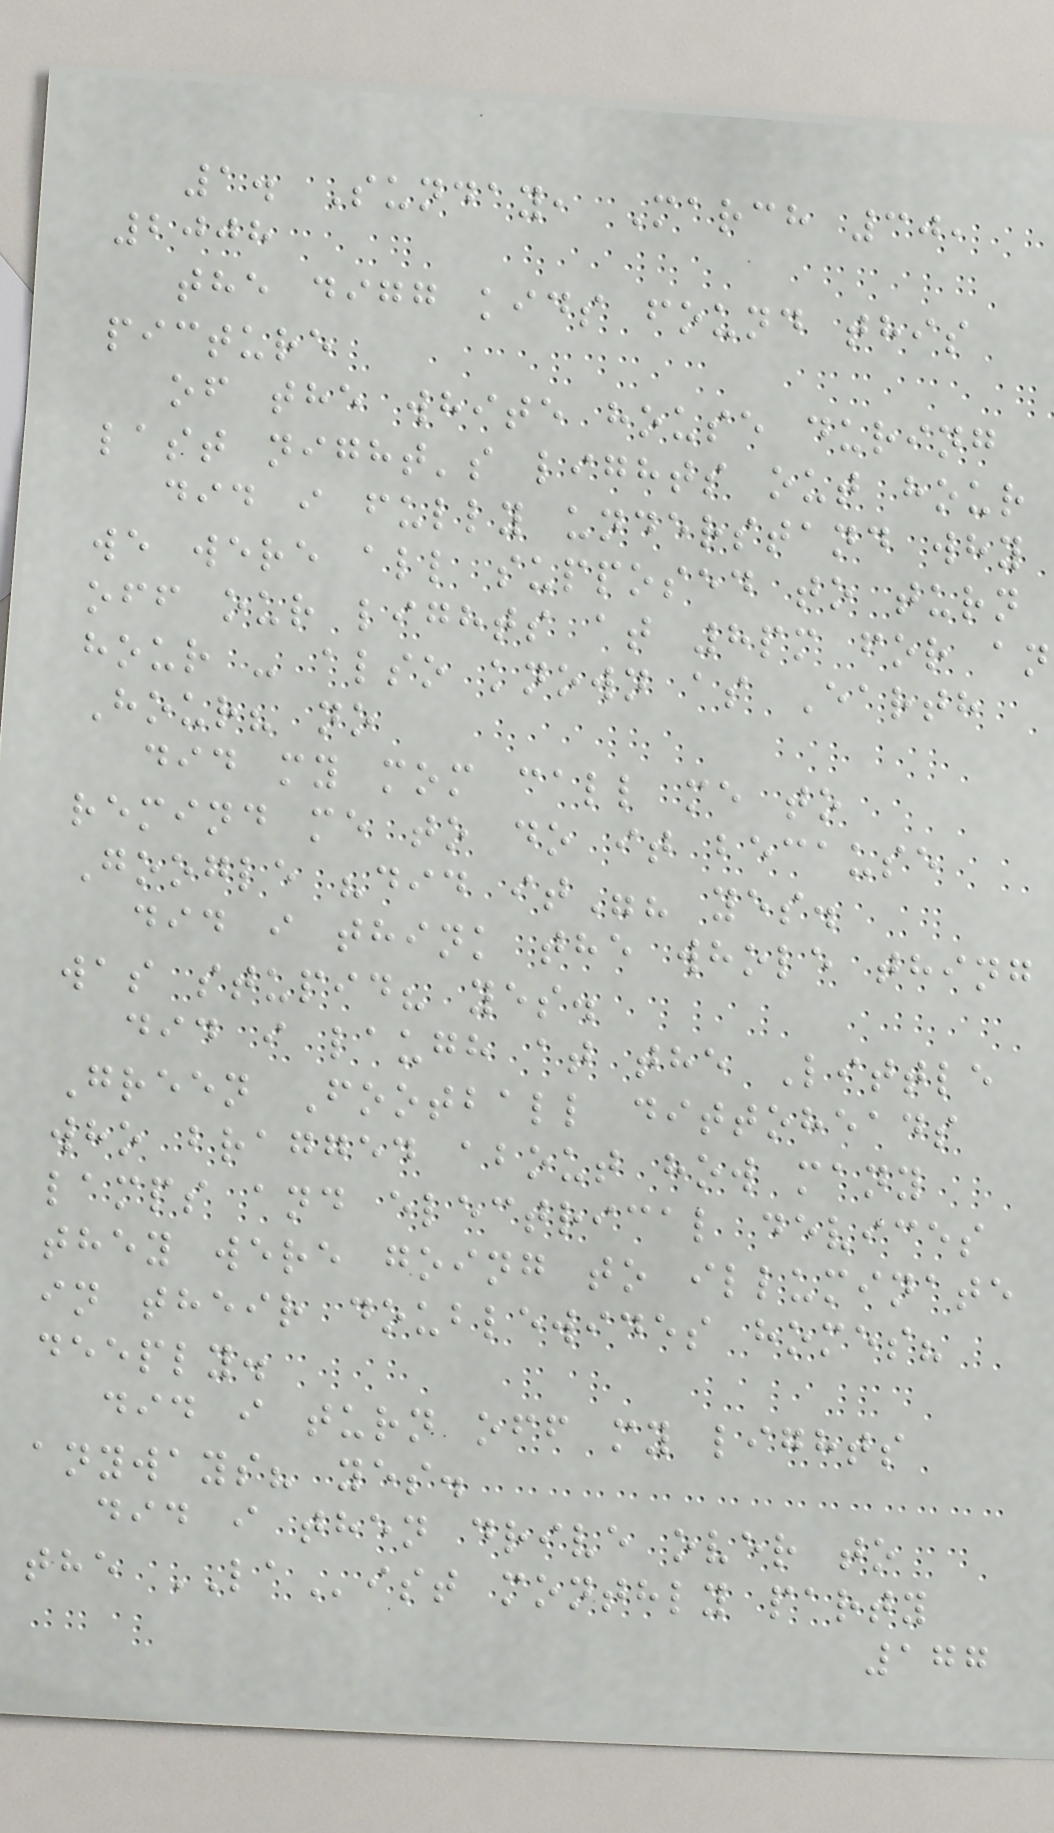1. Sunday, March 30,
2008
the digg kids found this
picture
of the white house during
last night's lights out hour
did i fully understand why
we were all supposed to turn
off our lights at 8pm for an
hour - also known as Earth
Hour? no
did my mom call me to
remind me to do it because
Google "did it"? yes.
did i think the whole thing
was stupid? yes.
did i laugh at the Little
Green Football dittoheads
who bragged about how many
lamps and electrical devices
they were going to illuminate
in their doublewides homes?
deeply.
did i turn off my lights
anyways? yes.
did i then drive over to
the LAist monthly party
177
